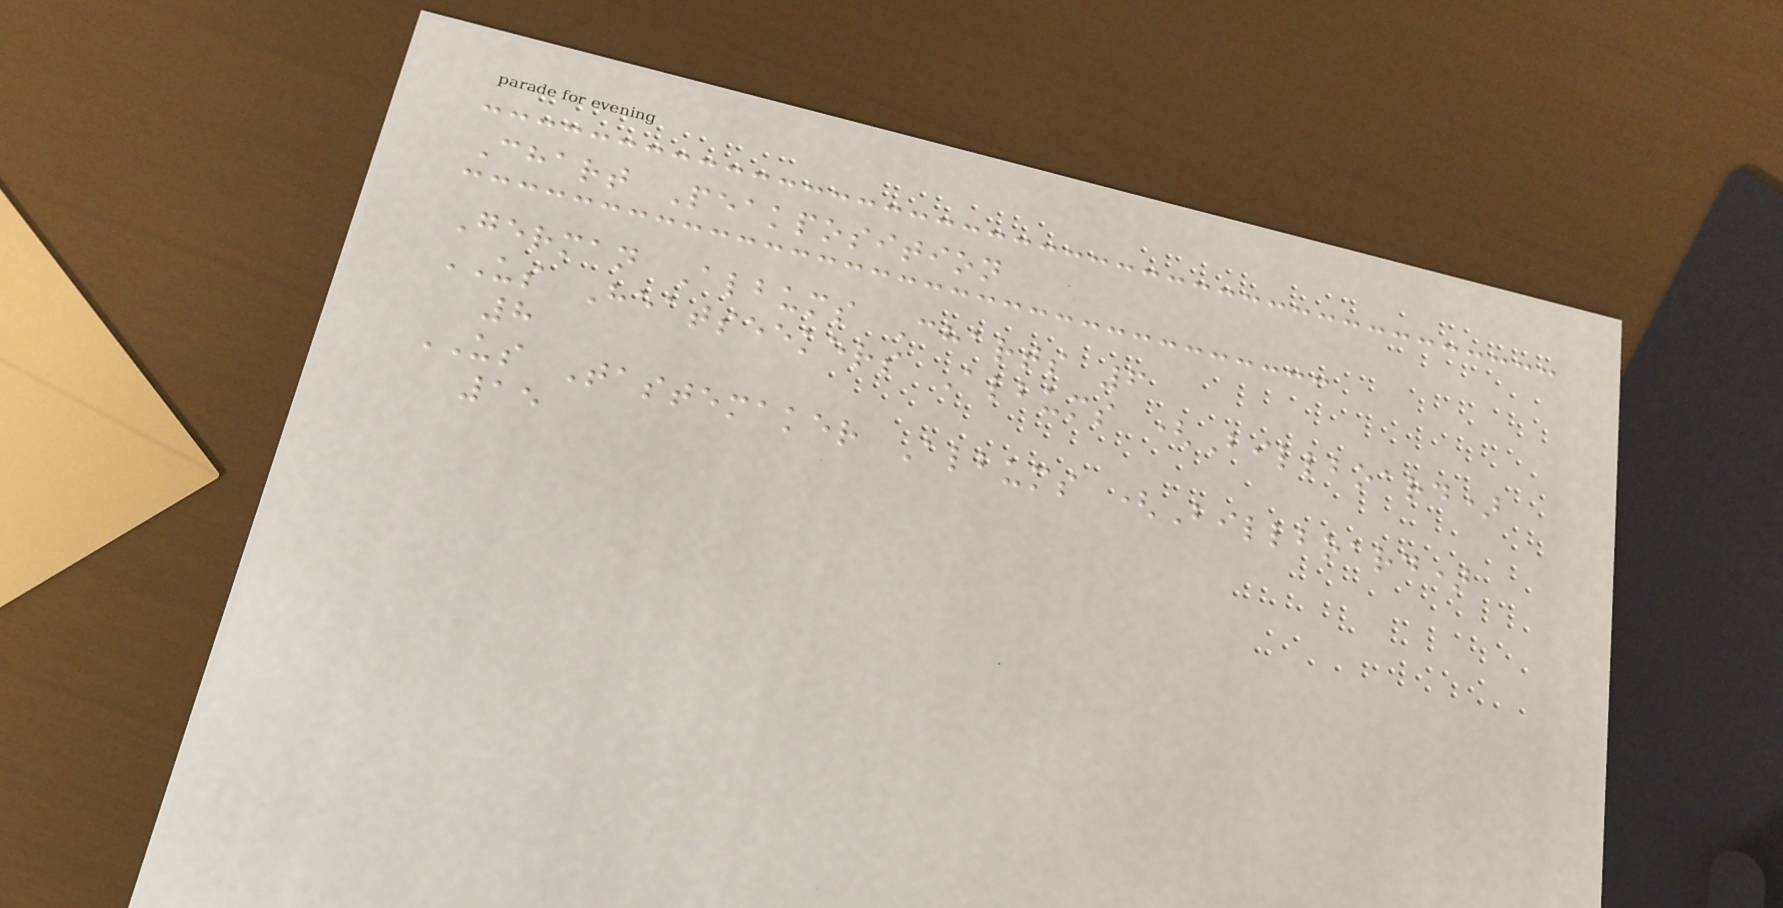Chart Peakposition
German Albums Charts 6
US Heatseekers Albums (Billboard)
8
US Tastemaker Albums (Billboard)
15
